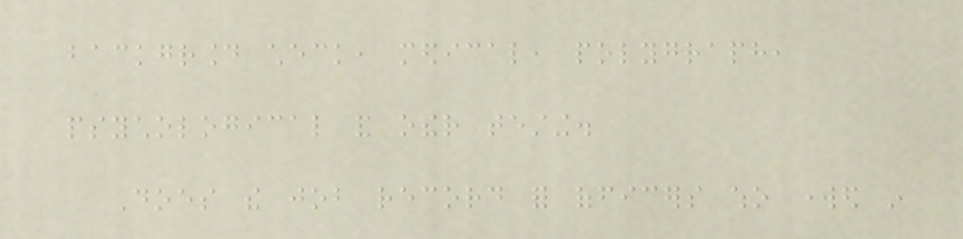background check, medical, polygraph,
psychological and other testing.
Does the job record for officers who worked in
